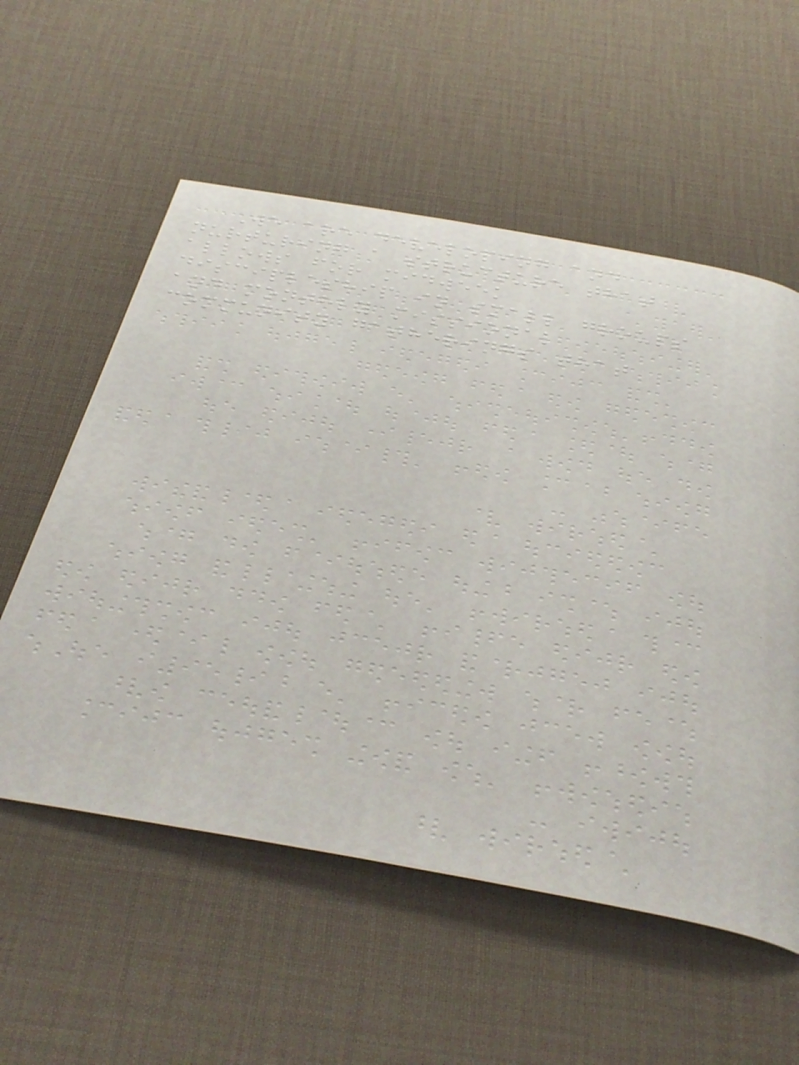We are developing and
nurturing a structure that
allows for midweek
discipleship in small groups
and monthly missional
community gatherings that
